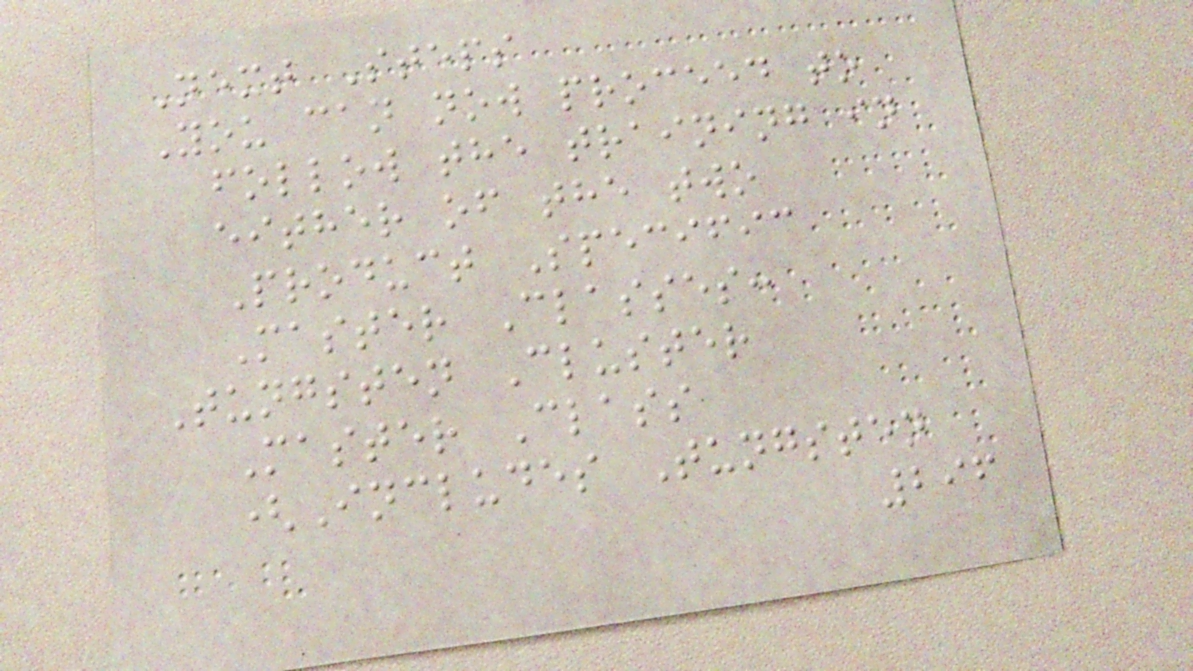Next Steps
You can now proceed to
follow the training in
either of the two
Product Specific
Master Classes:
Tungsten Cluster
Master Class
(Includes Tungsten
296
